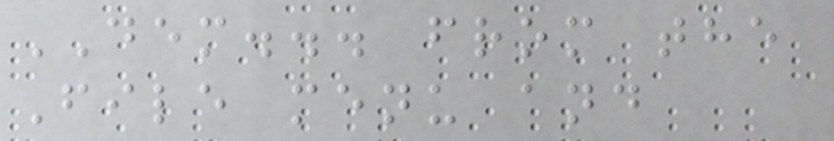DEM... from the
File menu and
